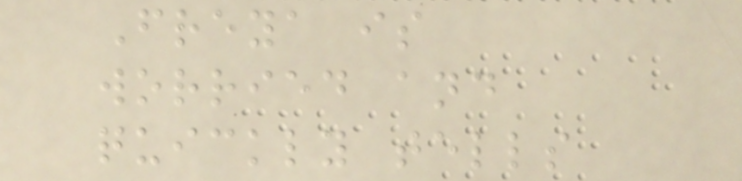Freya is
worried and
quickly tells
